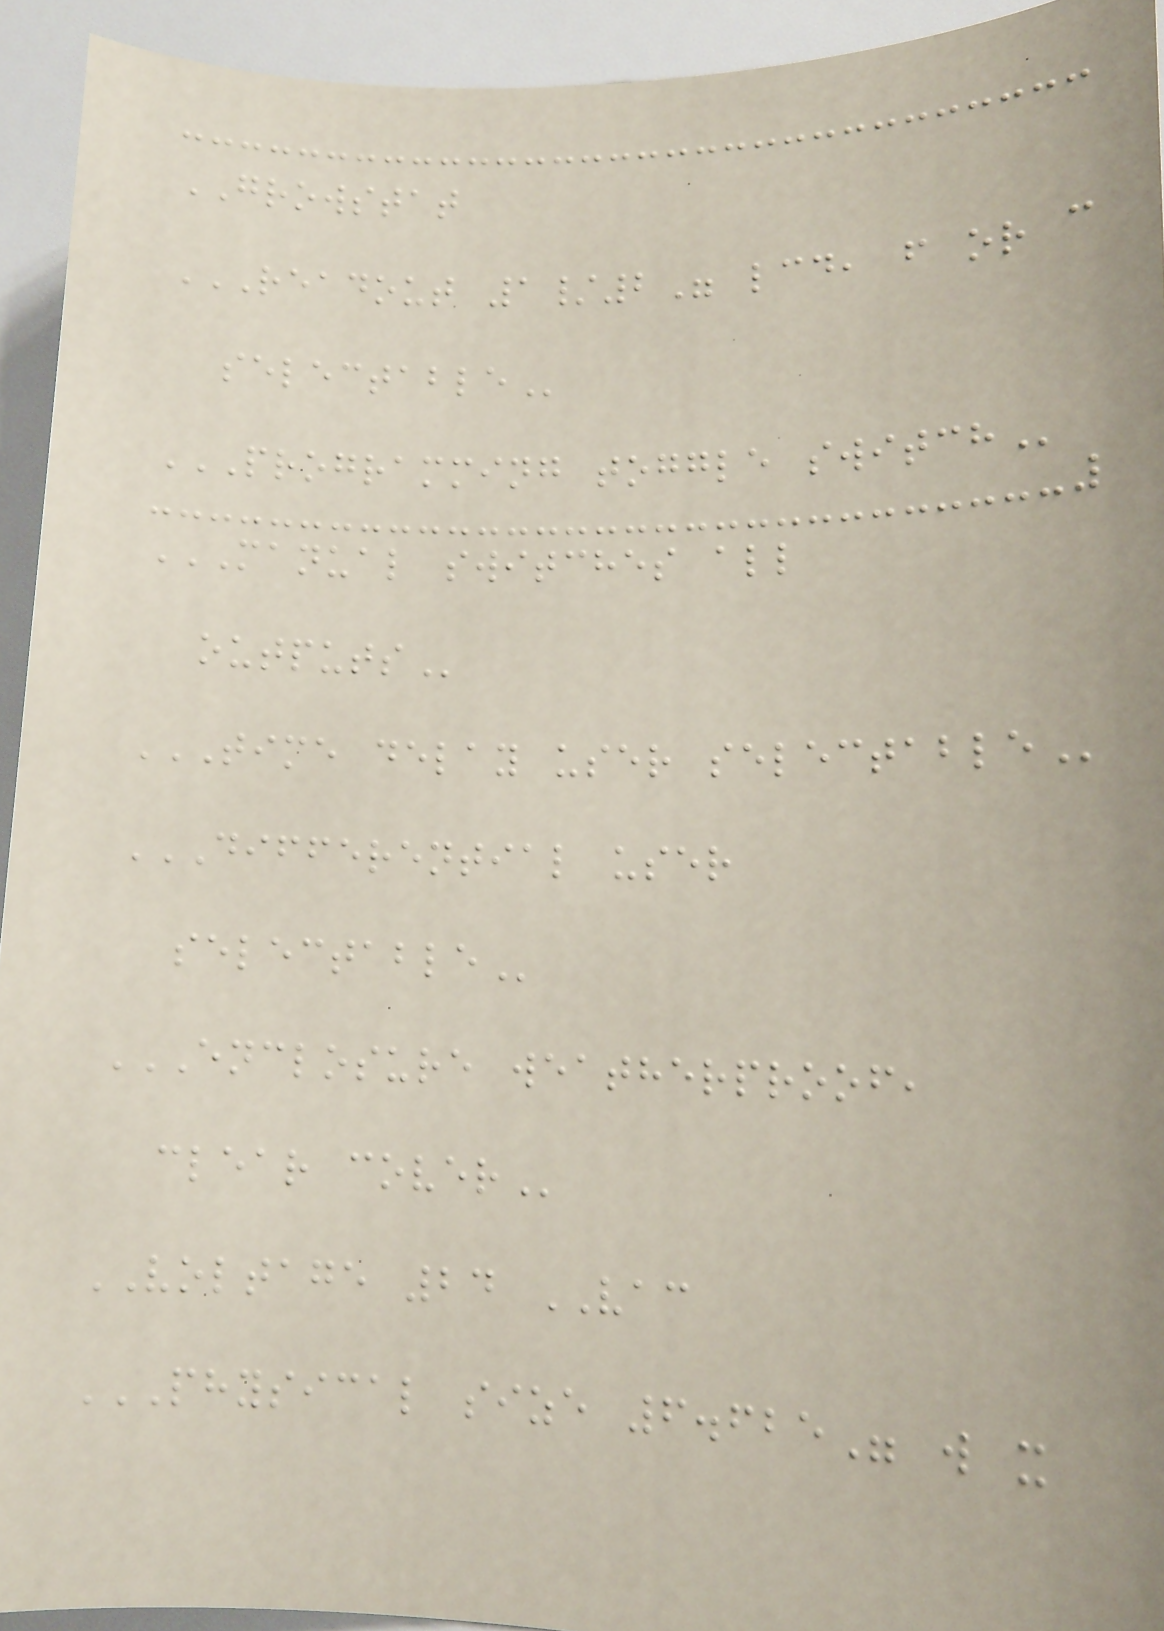GROWSTAT
READOUT 1/2" LCD, F OR C
SELECTABLE
PROGRAMMING TOGGLE SWITCH
MANUAL SWITCHES ALL
OUTPUTS
TIME DELAY USER SELECTABLE
DIFFERENTIAL USER
SELECTABLE
ENCLOSURE WEATHERPROOF,
CLEAR COVER
VOLTAGE 24 VAC
PHYSICAL SIZE 6.625" W X
